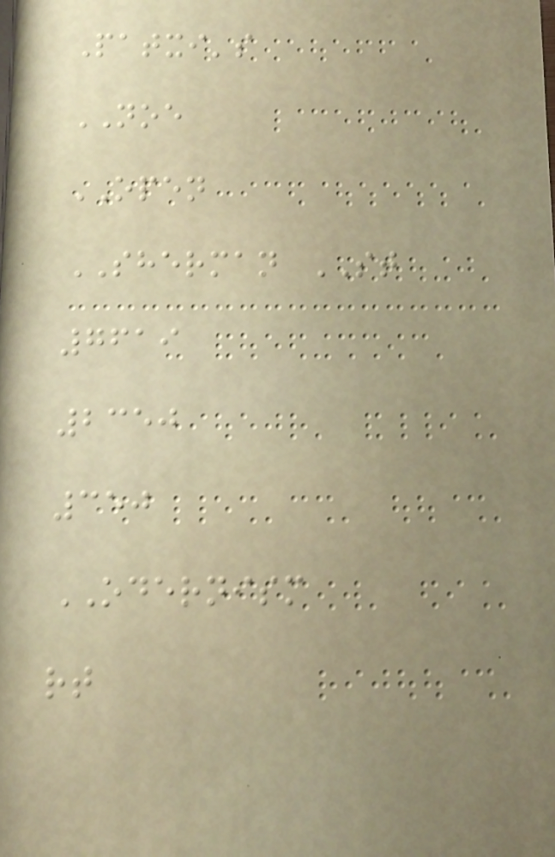Patxi's
NOE
OPEN
SHERMAN ST
7619
2350
350
ODERNISM
rt
